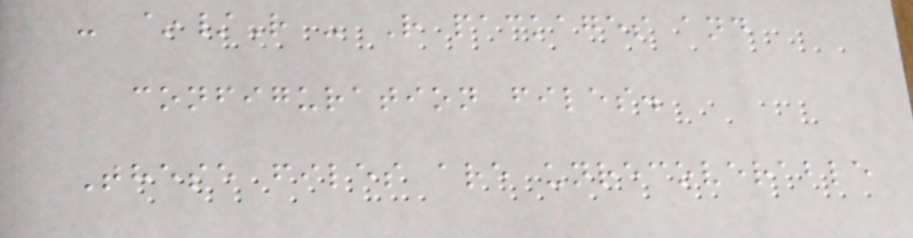- ~/R - R packages and
configuration files.
These files are unrecoverable
